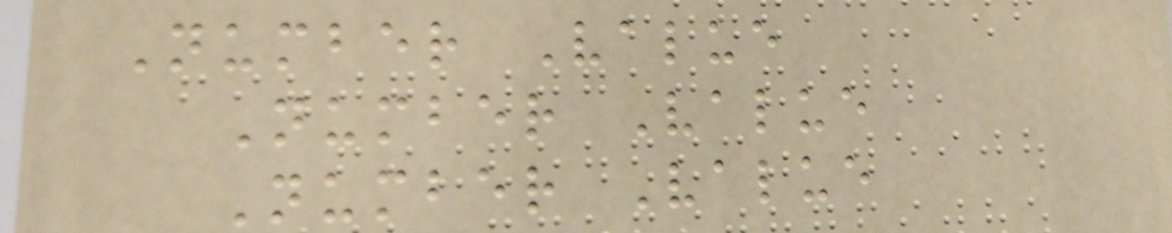Number Value
Number Value
Number Value
